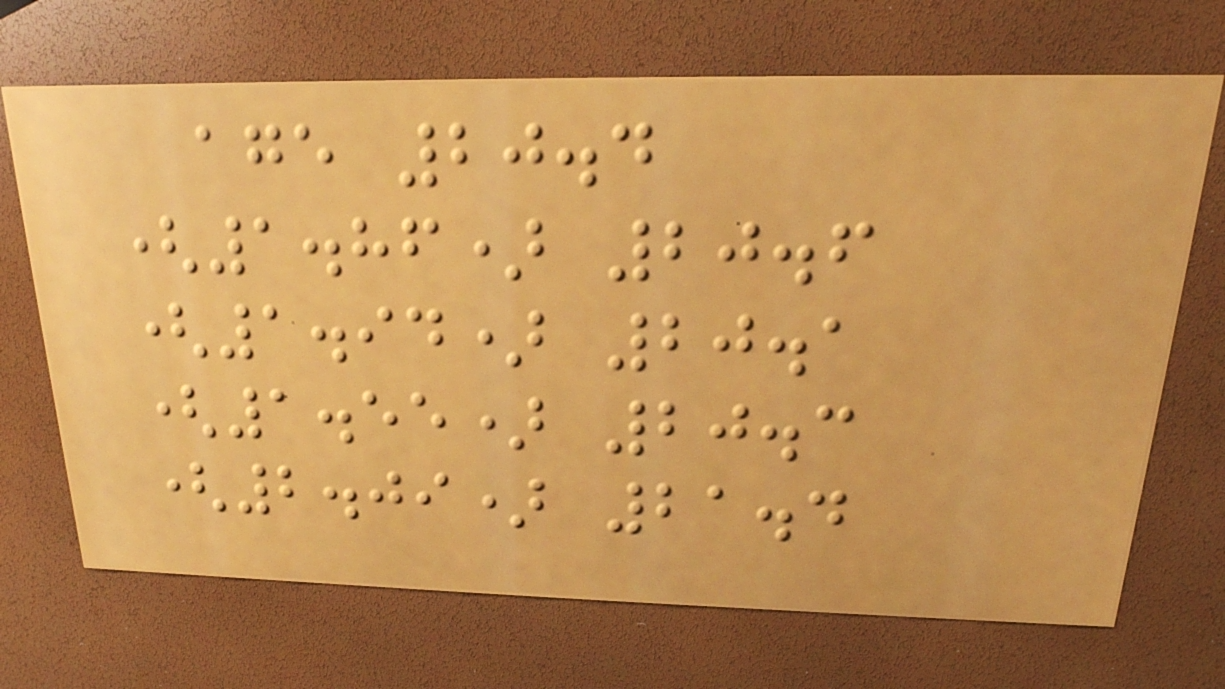age 20.4
(1.86) 20.6
(1.94) 20.1
(1.55) 20.3
(2.09) 21.4
